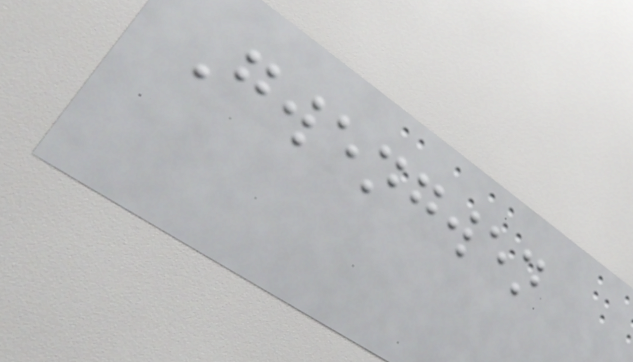Gwengwen
